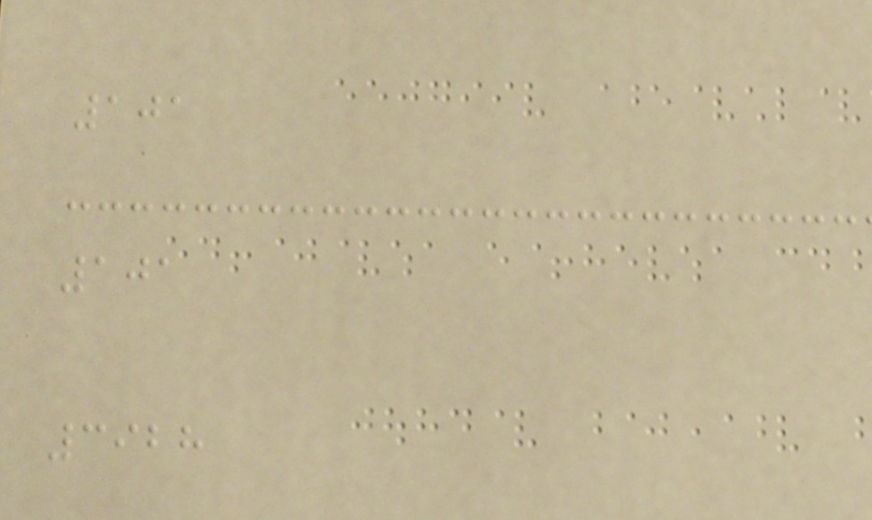101
101
3928
